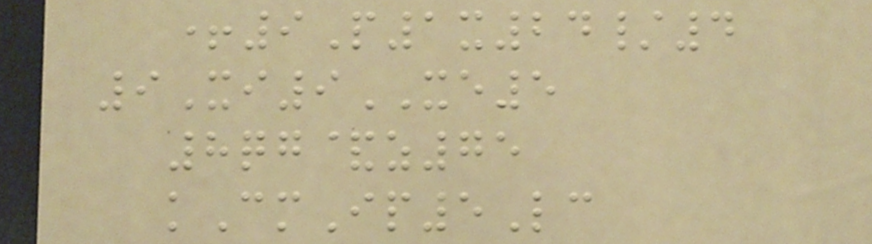+9P1x24/4
9Xi9XE5
8qg&z75
kCmIp5Lc
